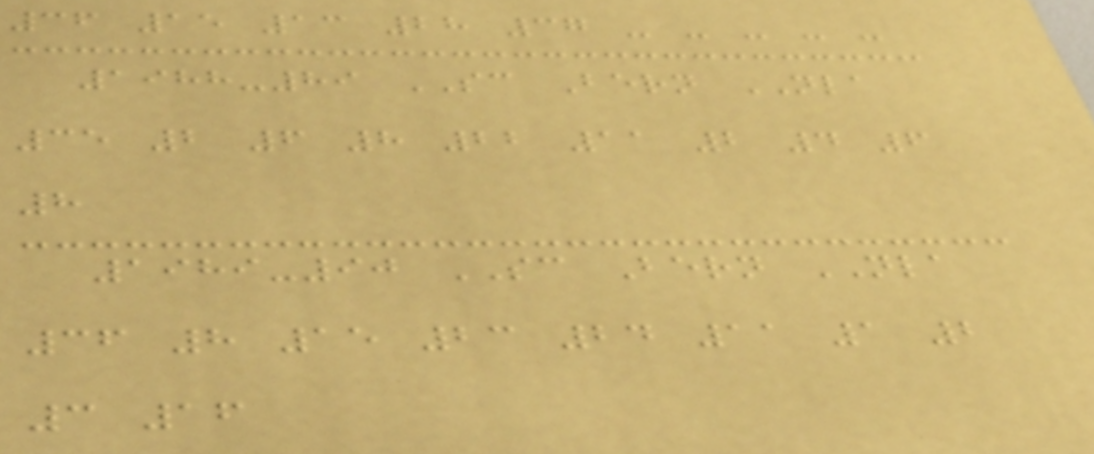36 15 13 28 37 - - - - -
1988-89 SC Bern NLA
35 2 6 8 22 11 2 4 6
8
1989-90 SC Bern NLA
36 8 15 23 24 11 1 2
3 16
